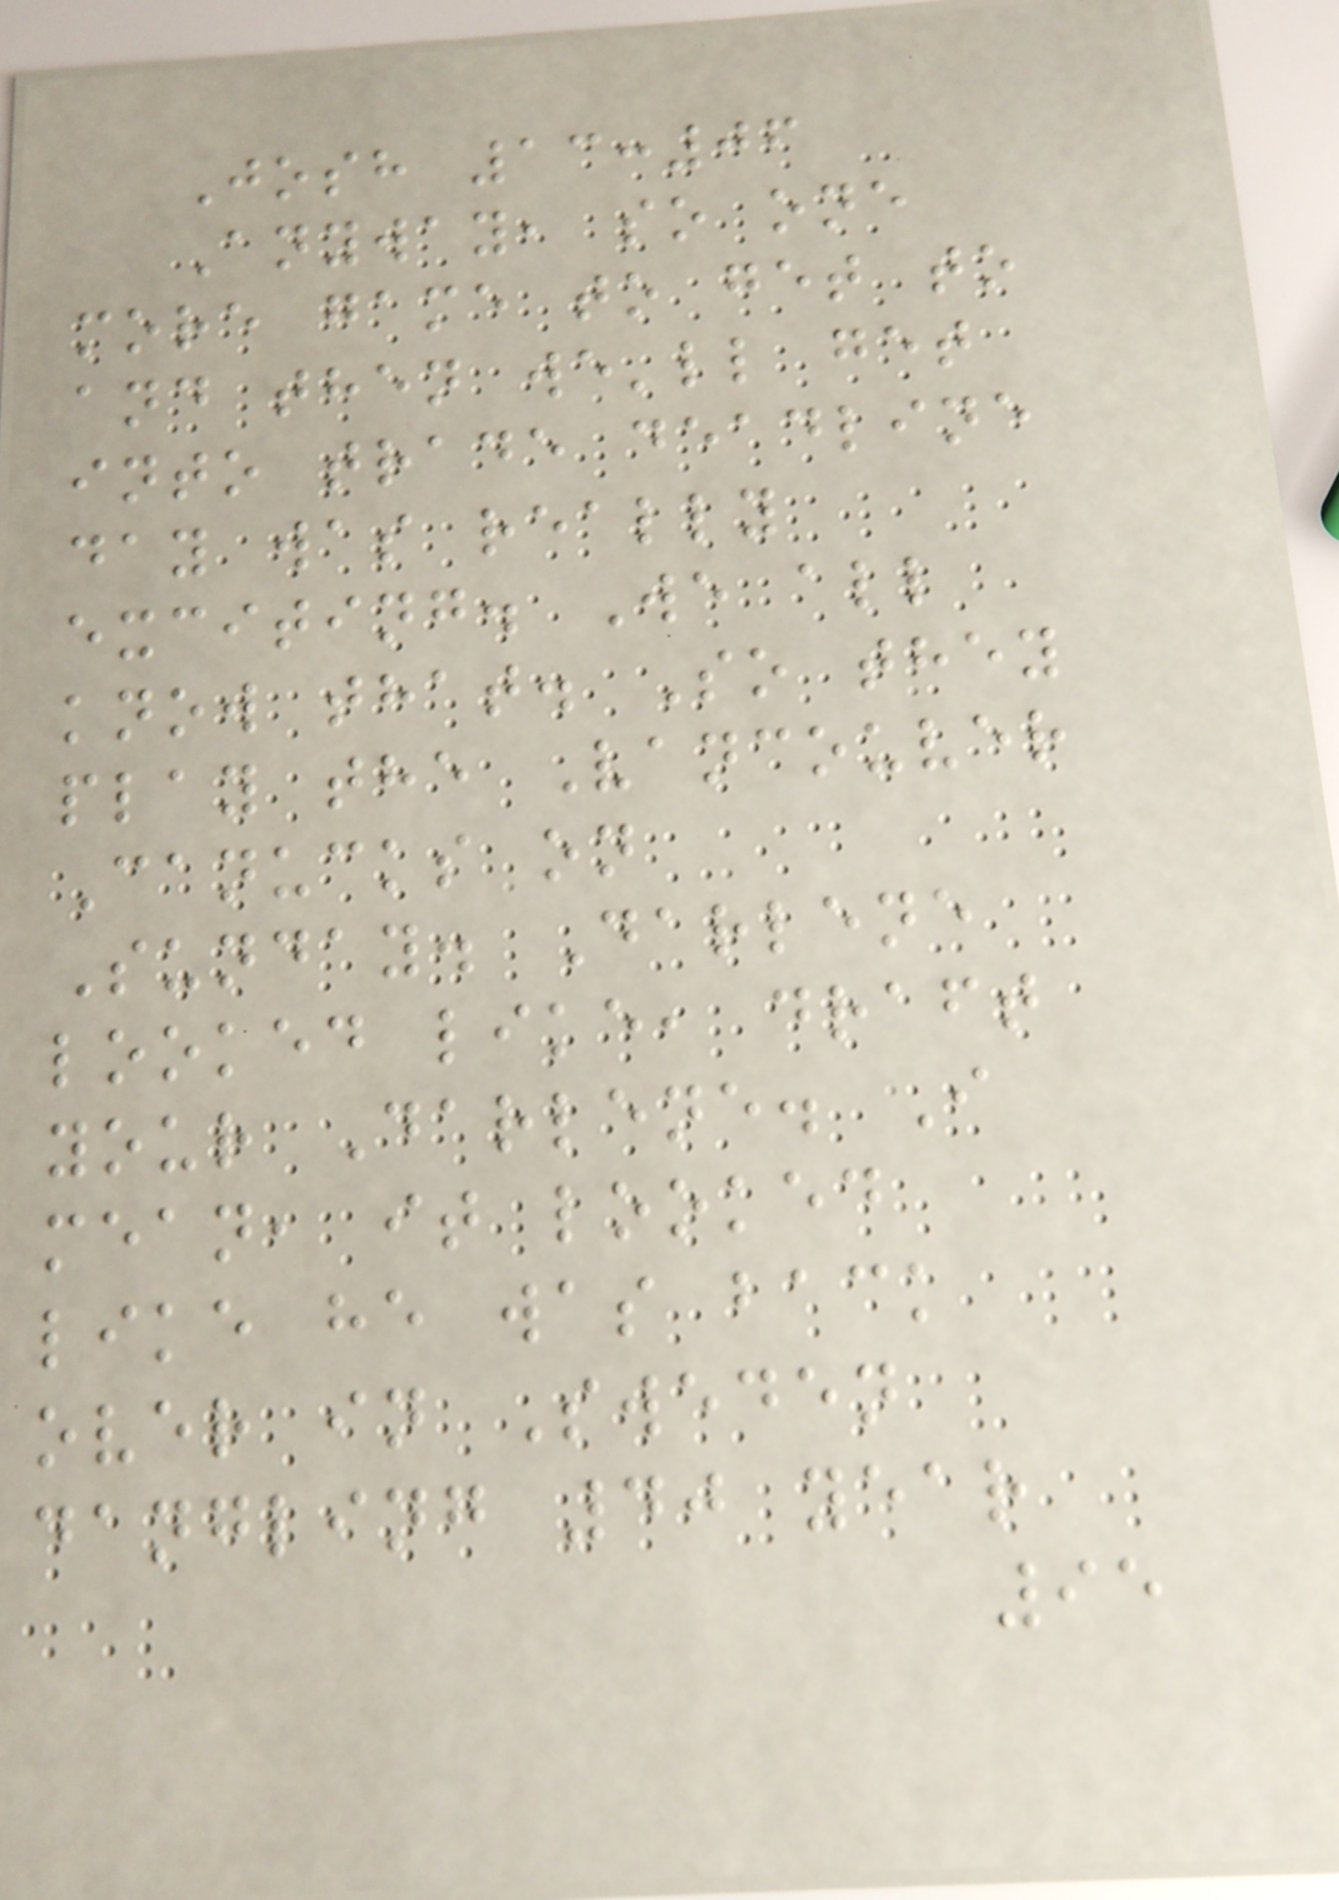Josh 13:06
Anyway, so one
more game to get to
and then we'll get
into trade deadline
day was really
exciting. We all
know that. So they
play the Vancouver
Canucks on
Sunday. Darlene
looked like, draft
your Darlene. I
mean, it looked
like he was back
over in Sweden
dangling 40 year
95
